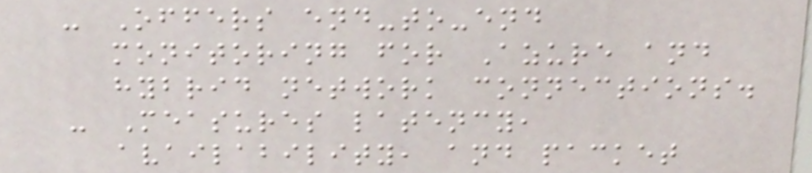- Offers end-to-end
monitoring for Azure and
hybrid network connections.
- Measures latency,
availability, and packet
